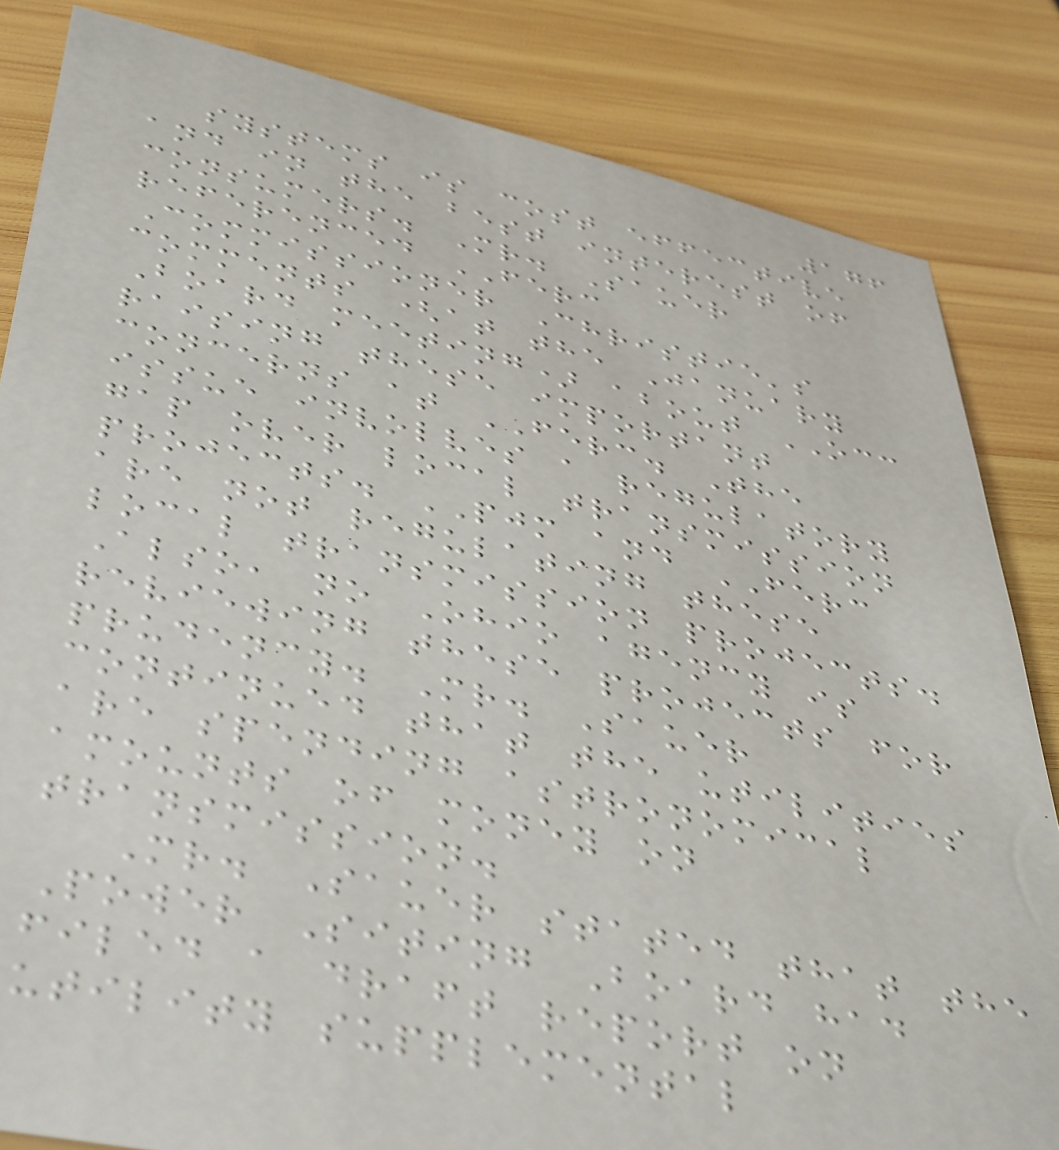176
systems is cost effective
and in the best interest of
consumers. Mr. Sauer
referenced FERC
Commissioner Christie's
comments (at the January
Board meeting) about OCC
raising these important
concerns at FERC. The
issue involves a regulatory
gap over local transmission
projects. PJM and FERC
are not regulating these
local transmission projects.
Also, no Ohio agency is
reviewing these projects for
prudency. Mr. Sauer
continued that the utilities
are spending astronomical
amounts of money on
transmission.
Mr. Sauer stated that the
Power Siting Board had
filed a draft report on
utility supplemental
